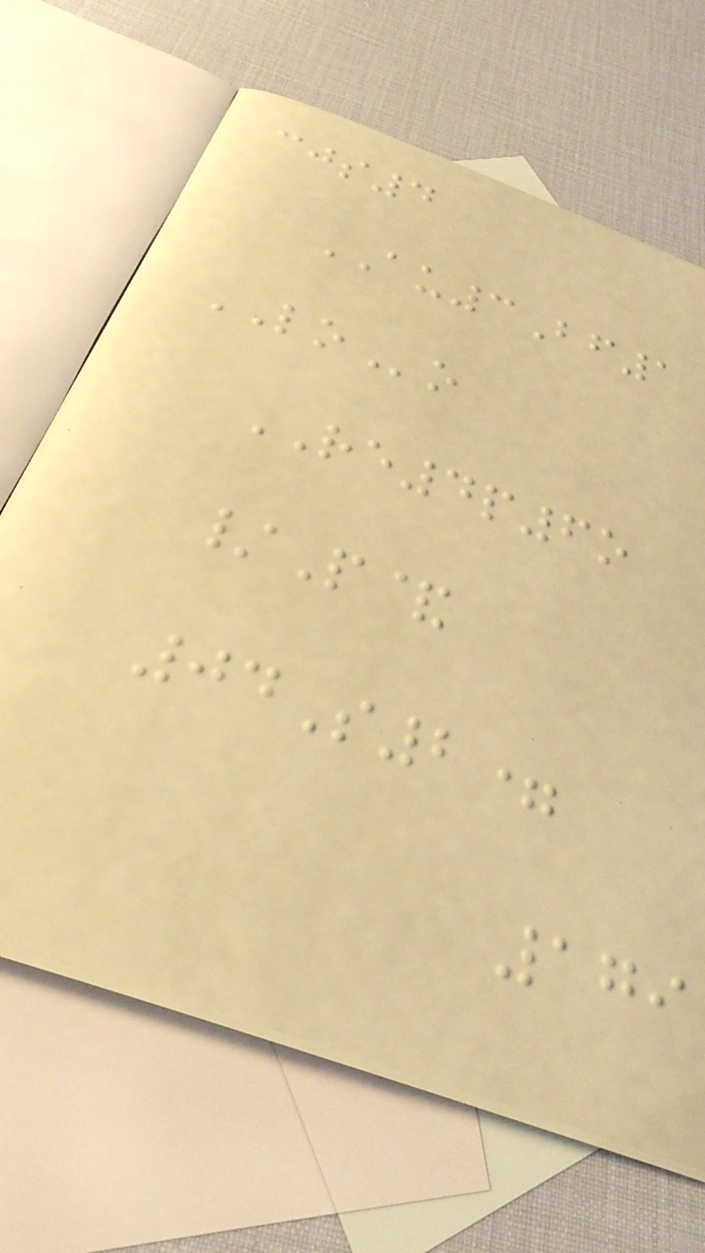cjs4
AU3Bf1
LOo
RE4p6o
/P&
04S2=
179
